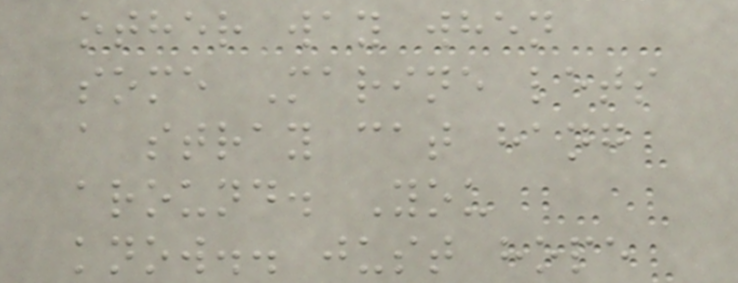other way when
some Marine lets
a stray cat hang
around. You
know.. just hope
